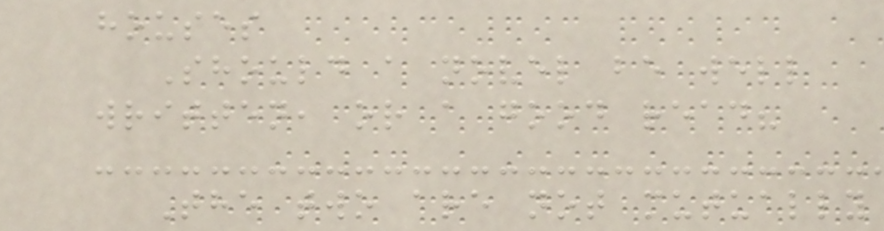houses
Should a novel be well
written, or a good read?
The two are not mutually
